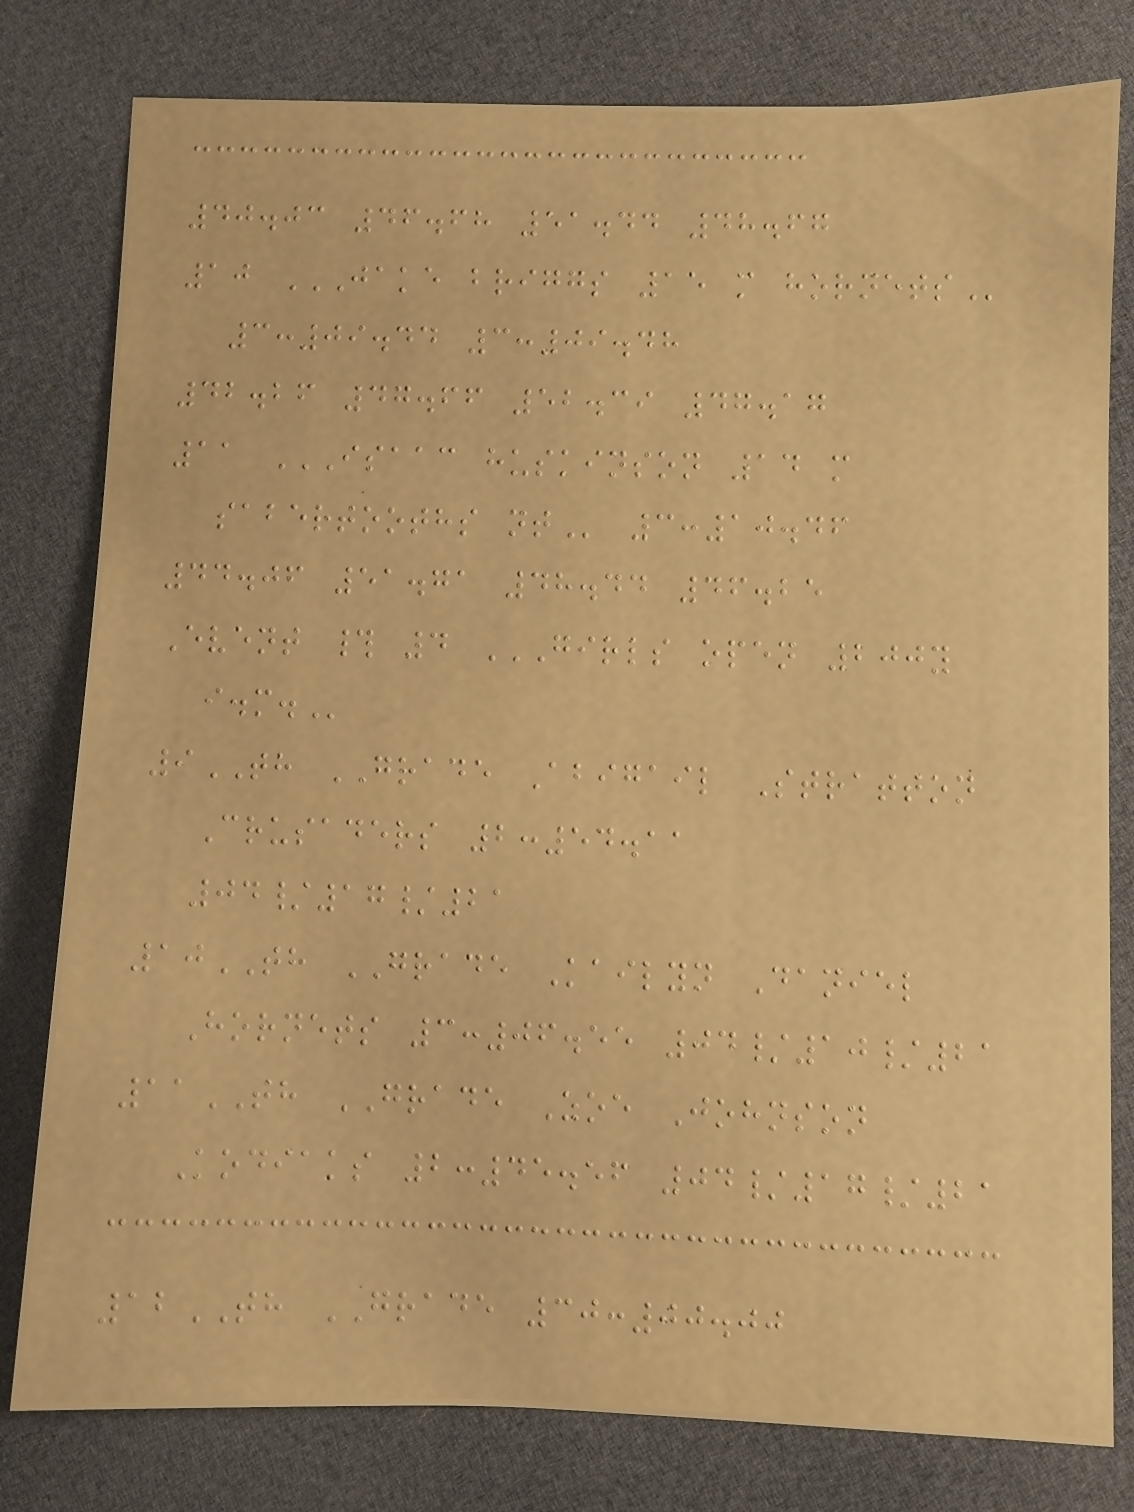40.03 46.68 51.44 48.67
10 JAKE BRIGGS 15 M HORNETS
3:09.44 3:09.48
42.26 47.66 52.39 47.17
11 ISAAC HUSKINSON 14 M
SABERTOOTHS NT 3:10.46
44.06 51.71 48.44 46.25
Event # 4 GIRLS OPEN 200Y
I.M.
9TH GRADE Abigail Stratton
Crusaders 2:54.11
04/17/21
10TH GRADE Kailyn Daniel
Hornets 3:06.55 04/10/21
11TH GRADE Zoe Johnson
Kodiaks 2:45.56 04/17/21
12TH GRADE 30:00.00
